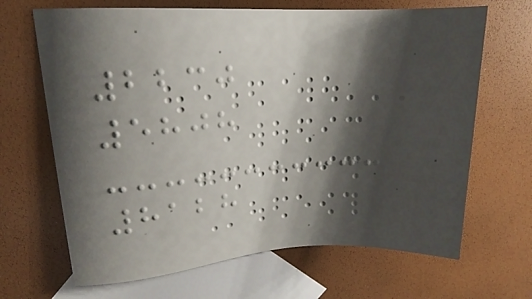2230
5808
8128
